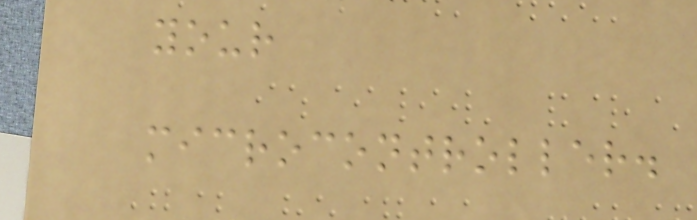your
microcontroller.
